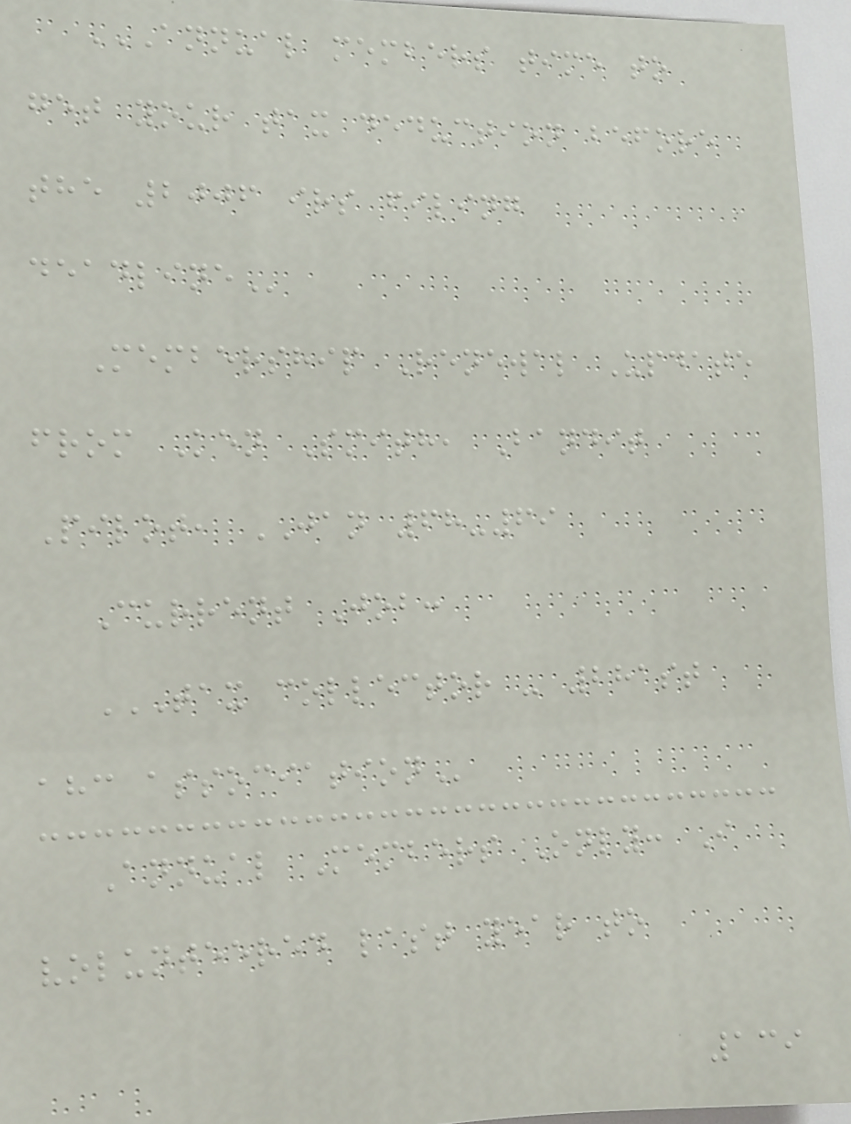ANNUAL MEMBERS TIME TO
GET YOUR TAX DEDUCTION BEFORE
THE 2006 IRS FILING
DEADLINE
Membership Renewal Update
from Ken Smith, Bandit
Pilot, JAN 68-69
Current Job:
TAX COLLECTOR - 281ST
AHC ASSOCIATION
Annual Members Only: I
volunteered last year to
139
